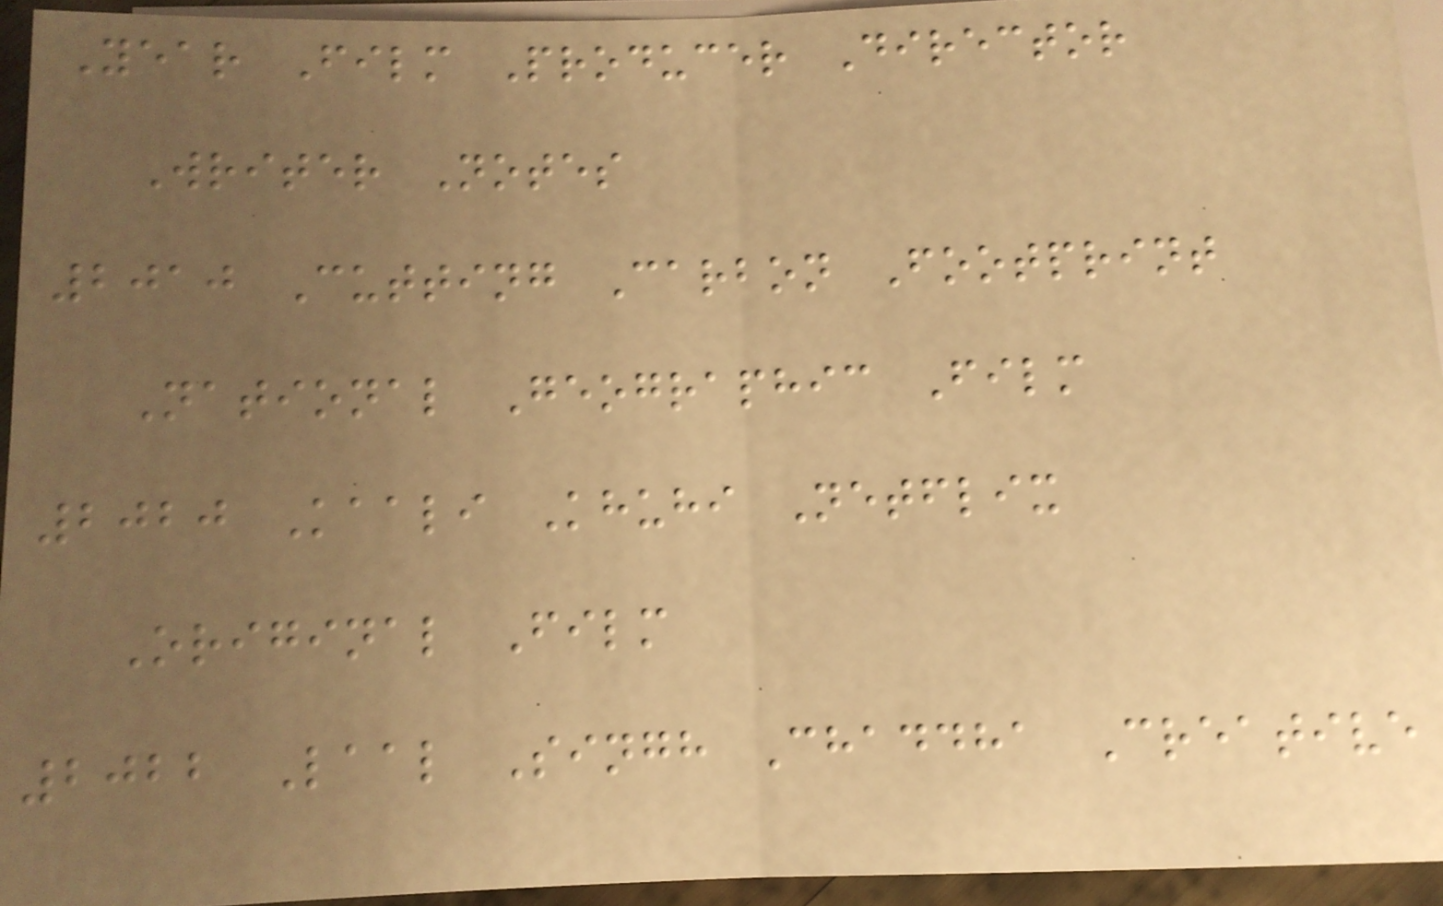Year Film Producer Director
Writer Notes
2010 Cutting Carbon Footprint
National Geographic Film
2020 Kaali Khuhi Netflix
Original Film
2022 Laal Singh Chaddha Creative
